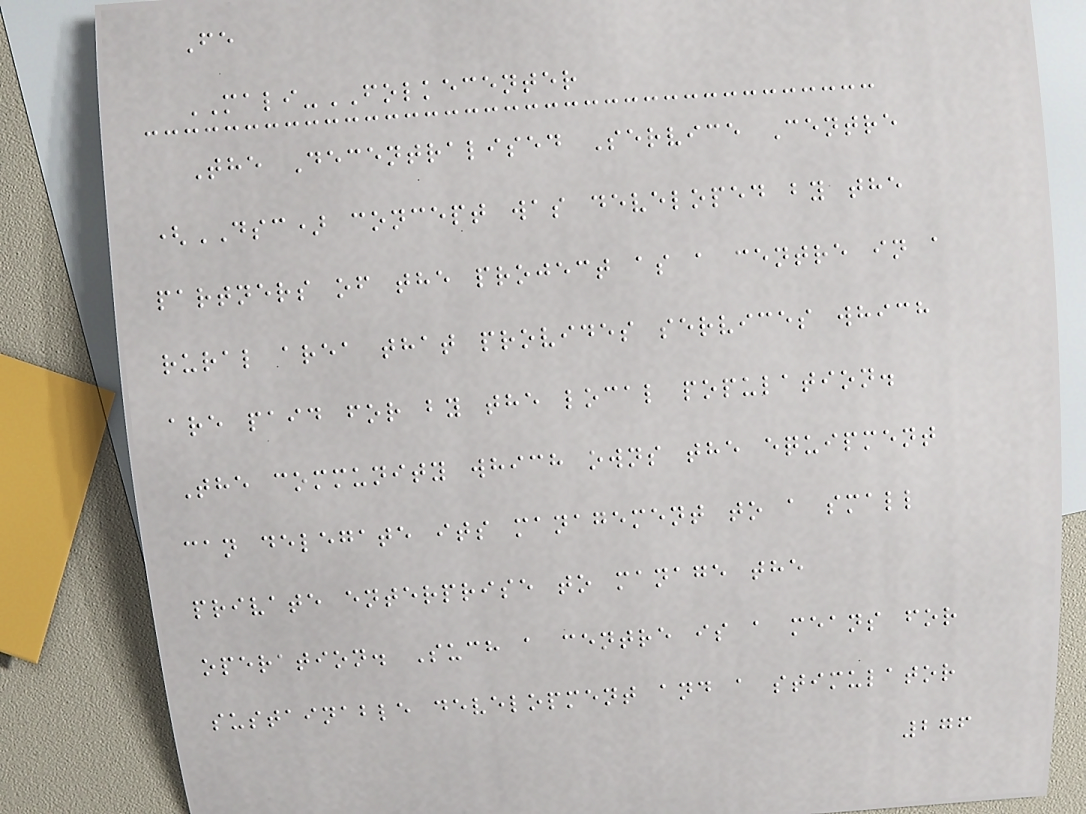Fe
MALI-FOLKECENTER
The Decentralised Service Centre
(DSC) concept was developed by the
partners of the project as a centre in a
rural area that provides services which
are paid for by the local population.
The community which owns the equipment
can delegate its management to a small
private enterprise to manage the
operation. Such a centre is a means for
sustainable development and a stimulator
276
